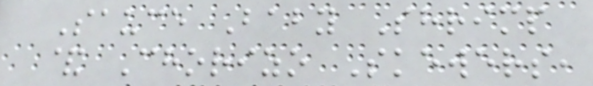Sauce Baby Shrimp
& Chorizo Skewers,
